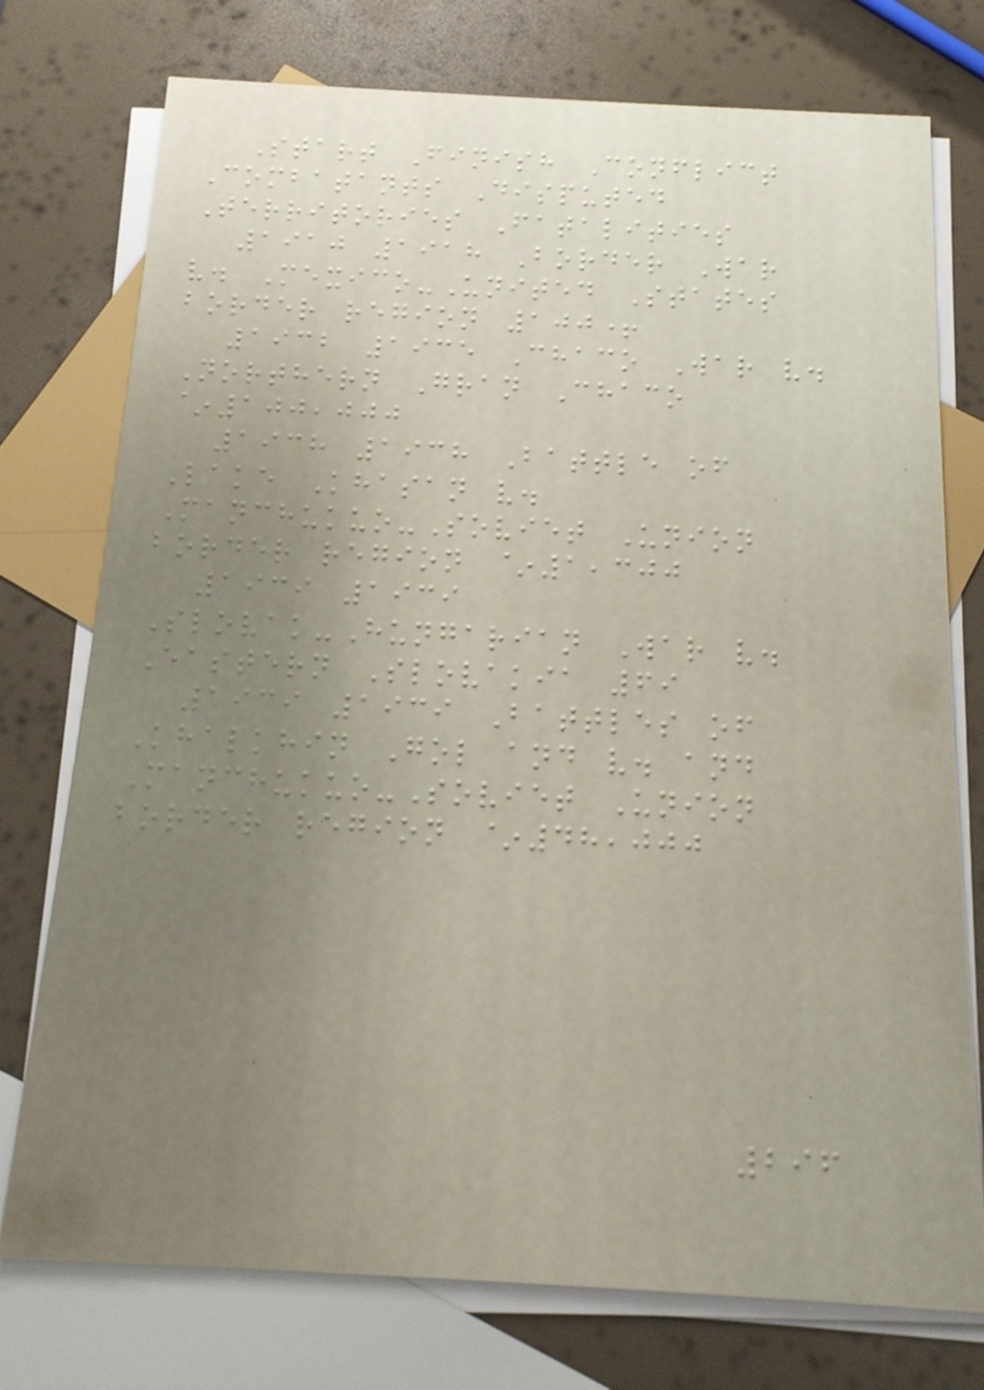Start Finish Conflict
Combatants Disputed
Territories Fatalities
1910 1918 Border War
v. Mexico-United States
border region 100+
1932 1935 Chaco War v.
Northern Gran Chaco
~100,000
1938 1938 Battle of
Lake Khasan v.
Manchukuo-Soviet Union
border region ~1,300
1939 1939
Slovak-Hungarian War v.
Eastern Slovakia 69
1939 1939 Battles of
Khalkhin Gol and v. and
Manchukuo-Soviet Union
border region ~48,000
296
